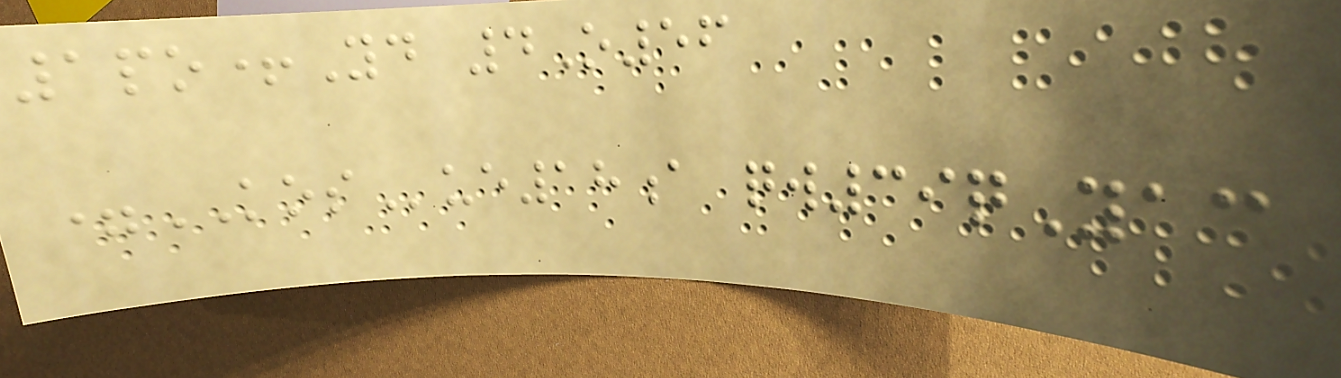1po+Yd 4O56
=KOSue18a qw39qYac
